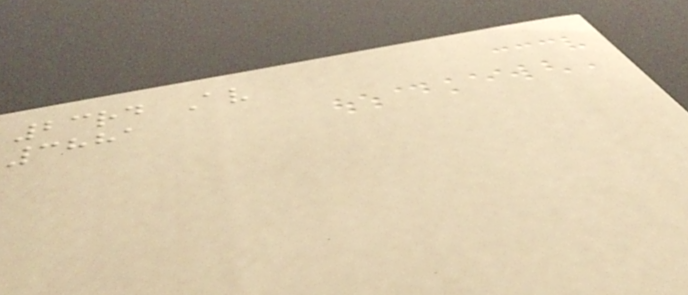23rd Av
3881
